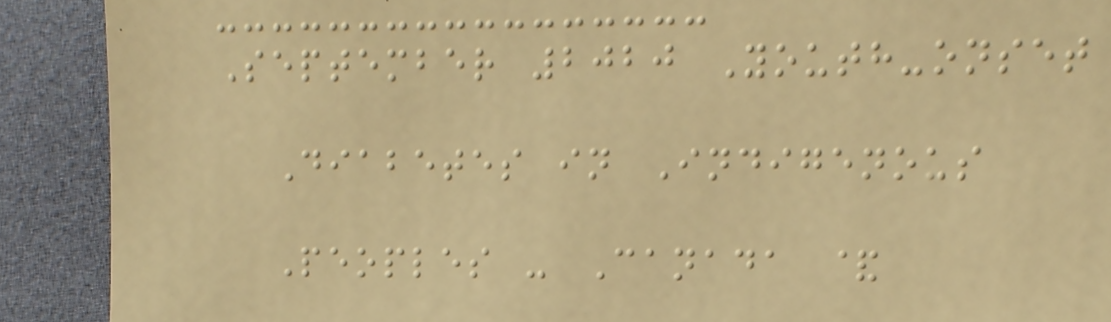September 2020 Youth-onset
Diabetes in Indigenous
Peoples - Canada &
